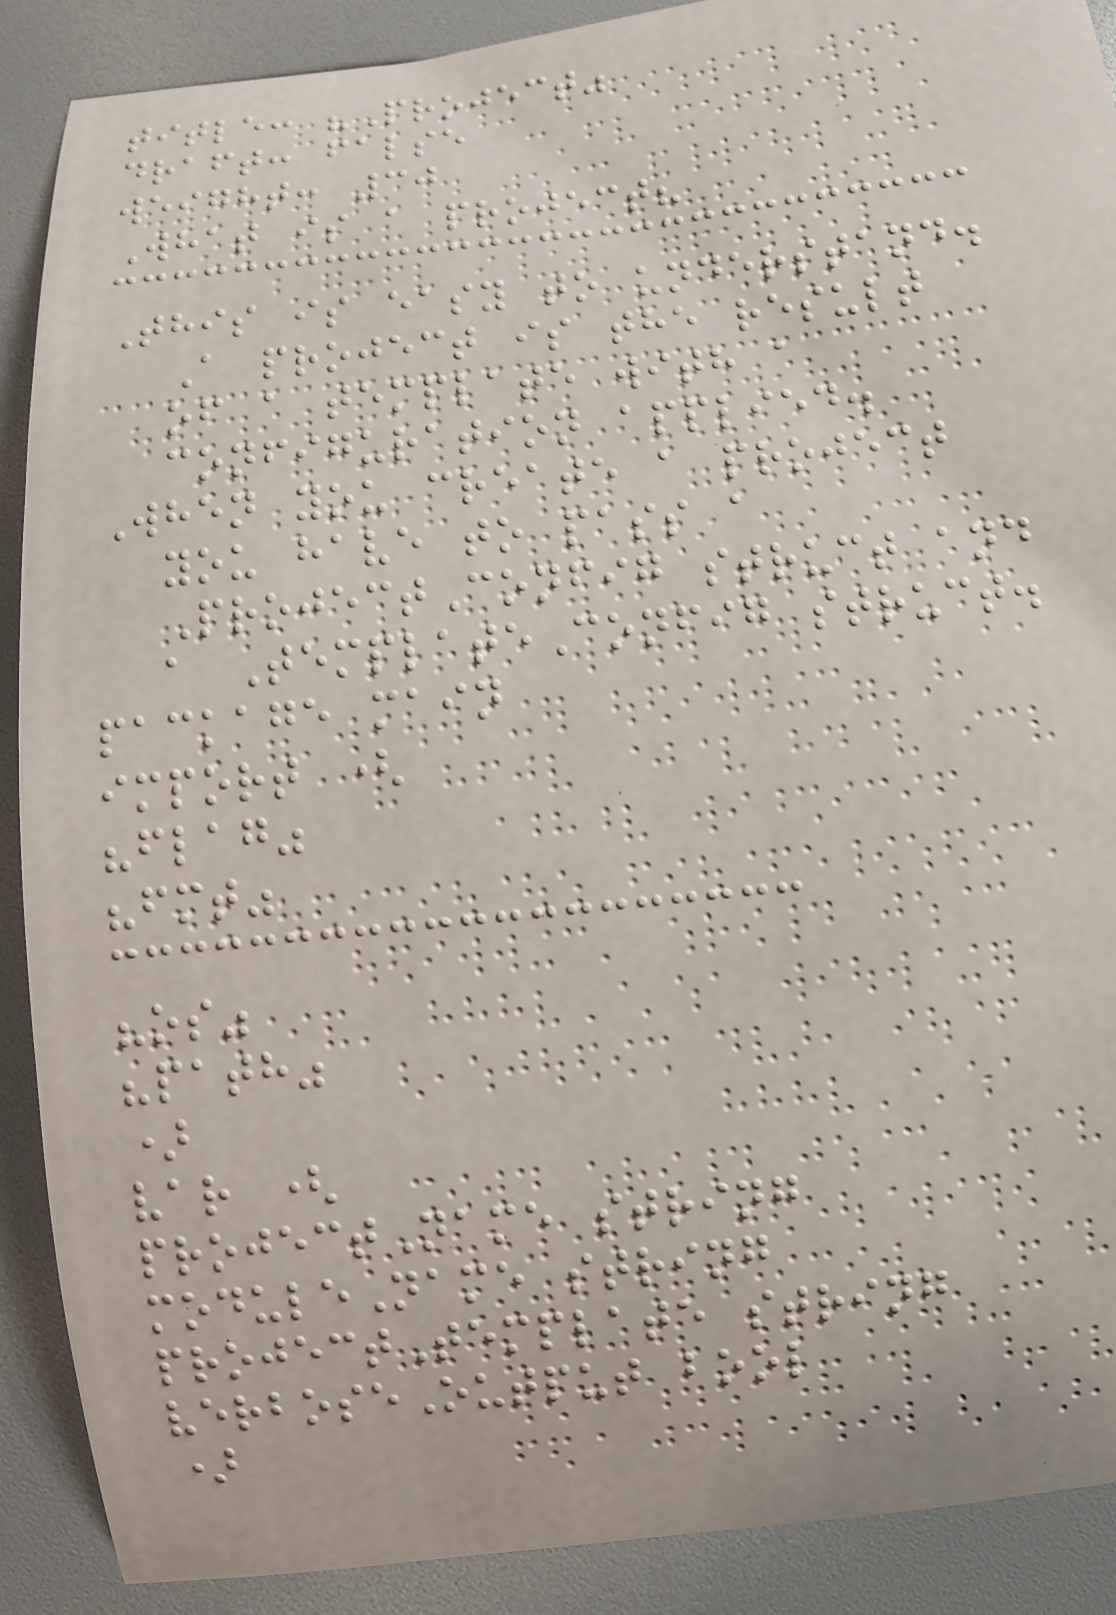title: "Project"
draft: false
weight: 30
What is a project?
This is easy to understand.
A project is the result
of a template with a
configuration applied.
When you create a project
you have to pass a
ProjectConfig struct and
a TemplateConfig struct.
package main
import (
"flag"
"fmt"
"os"
"path"
)
var (
projectName string
moduleName string
projectTemplate string
verboseOutput bool
)
